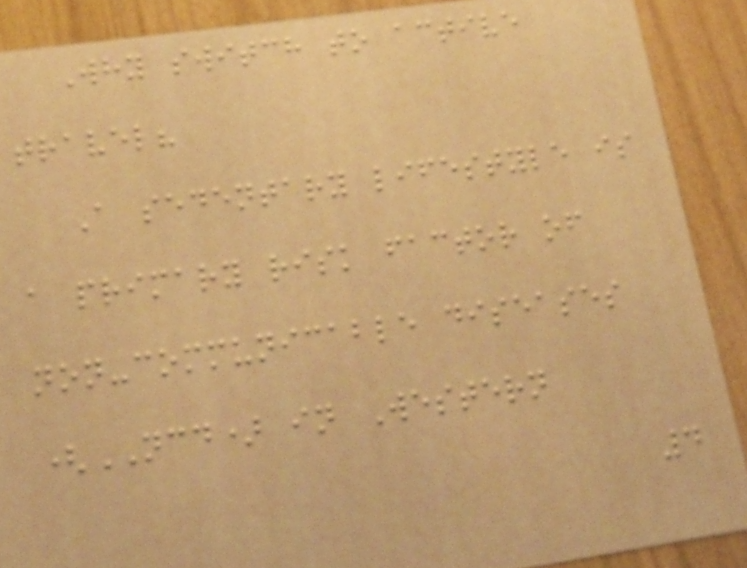Why switch to active
travel?
A sedentary lifestyle is
a primary risk factor of
non-communicable diseases
(NCD) in Western
4
